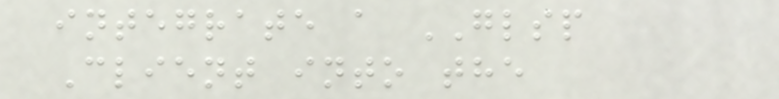integrate a GLSP
Client into the
